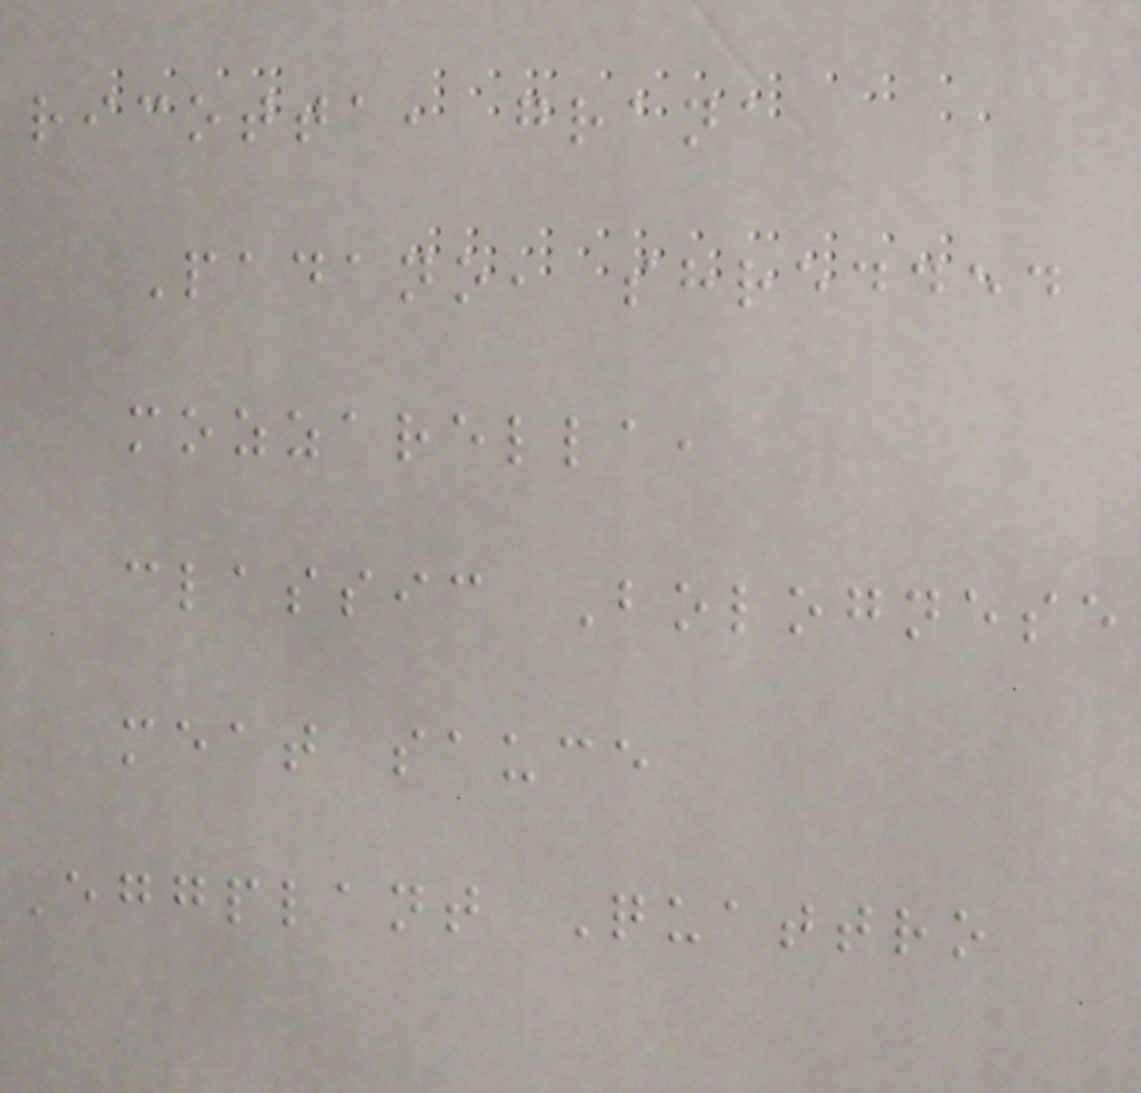ricotta, grana
Padano, shredded
mozzarella,
classic Bolognese
meat sauce
Eggplant Quattro
